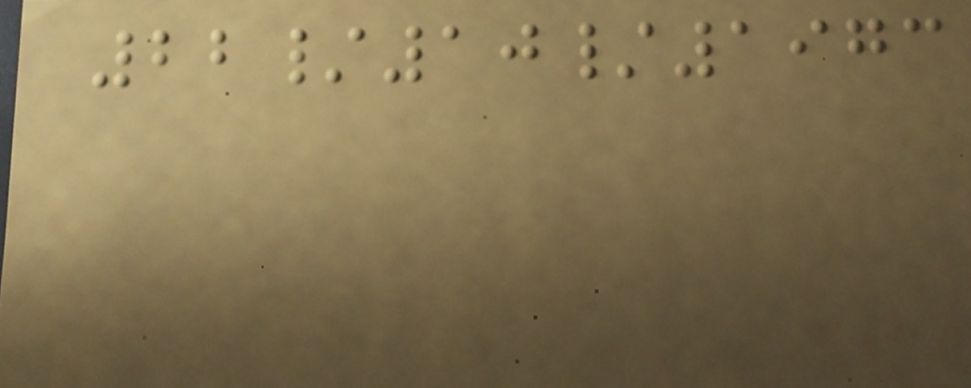22/10/1973
